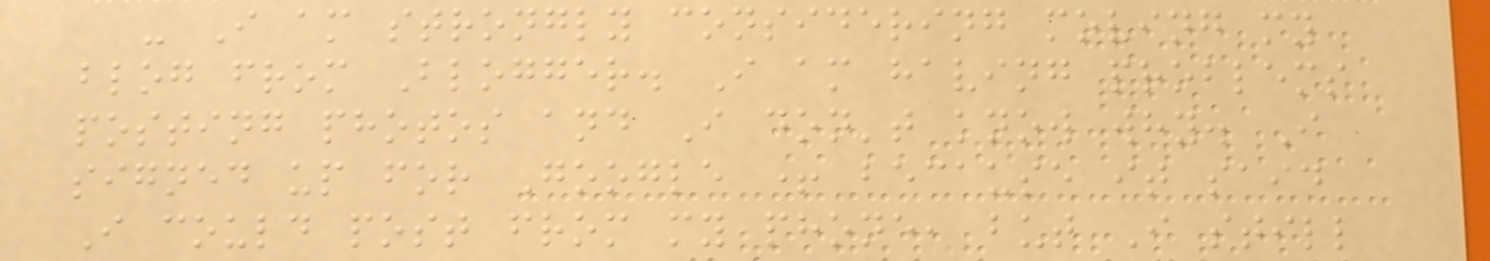- I am strongly considering moving my
blog from Blogger. I am having problems
posting photos and I don't know why. I
signed up for Google + because it said
I could post from my phone, but I still
